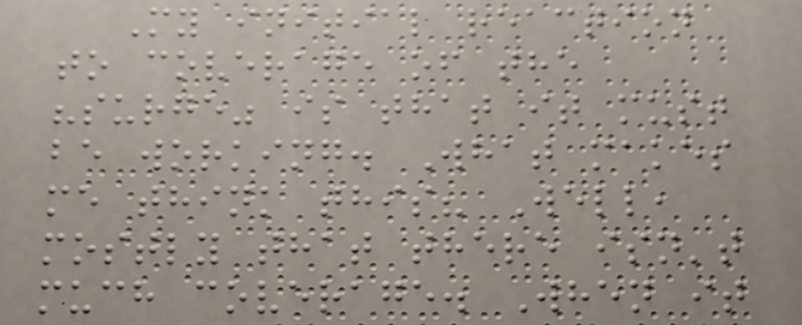My initial reaction
to coverage of the
"surge" is that it must
be working. What makes
me think this? Well,
mostly that there isn't
much coverage. When it
